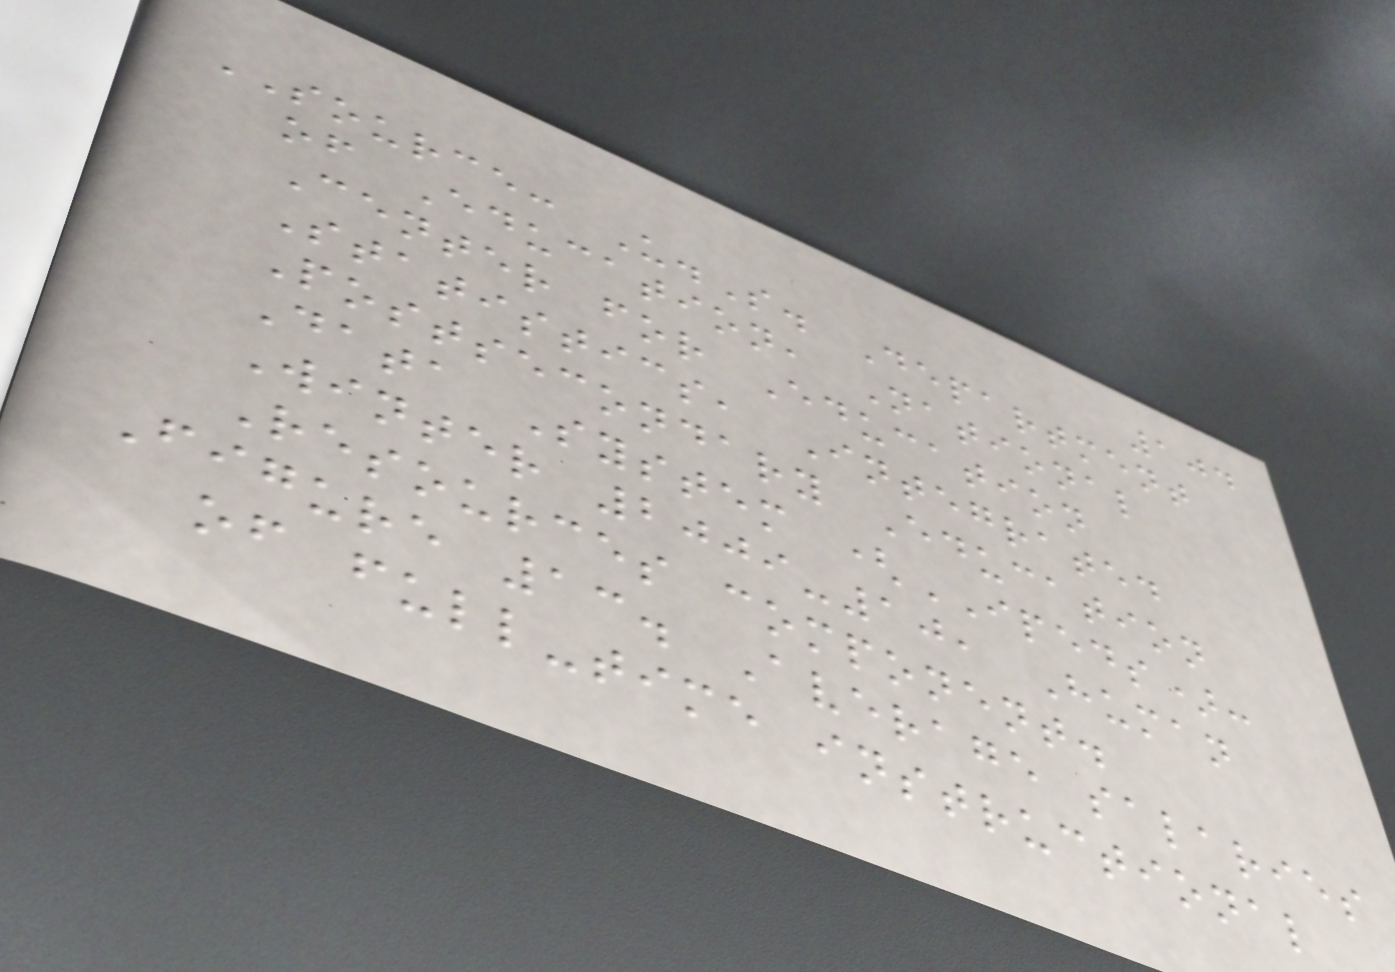104
SOURCE: U.S. Department
of Education, National
Center for Education
Statistics, Integrated
Postsecondary Education
Data System (IPEDS):
Winter 2009-10, Human
Resources component.
Figure 13. Average salaries
of full-time instructional
